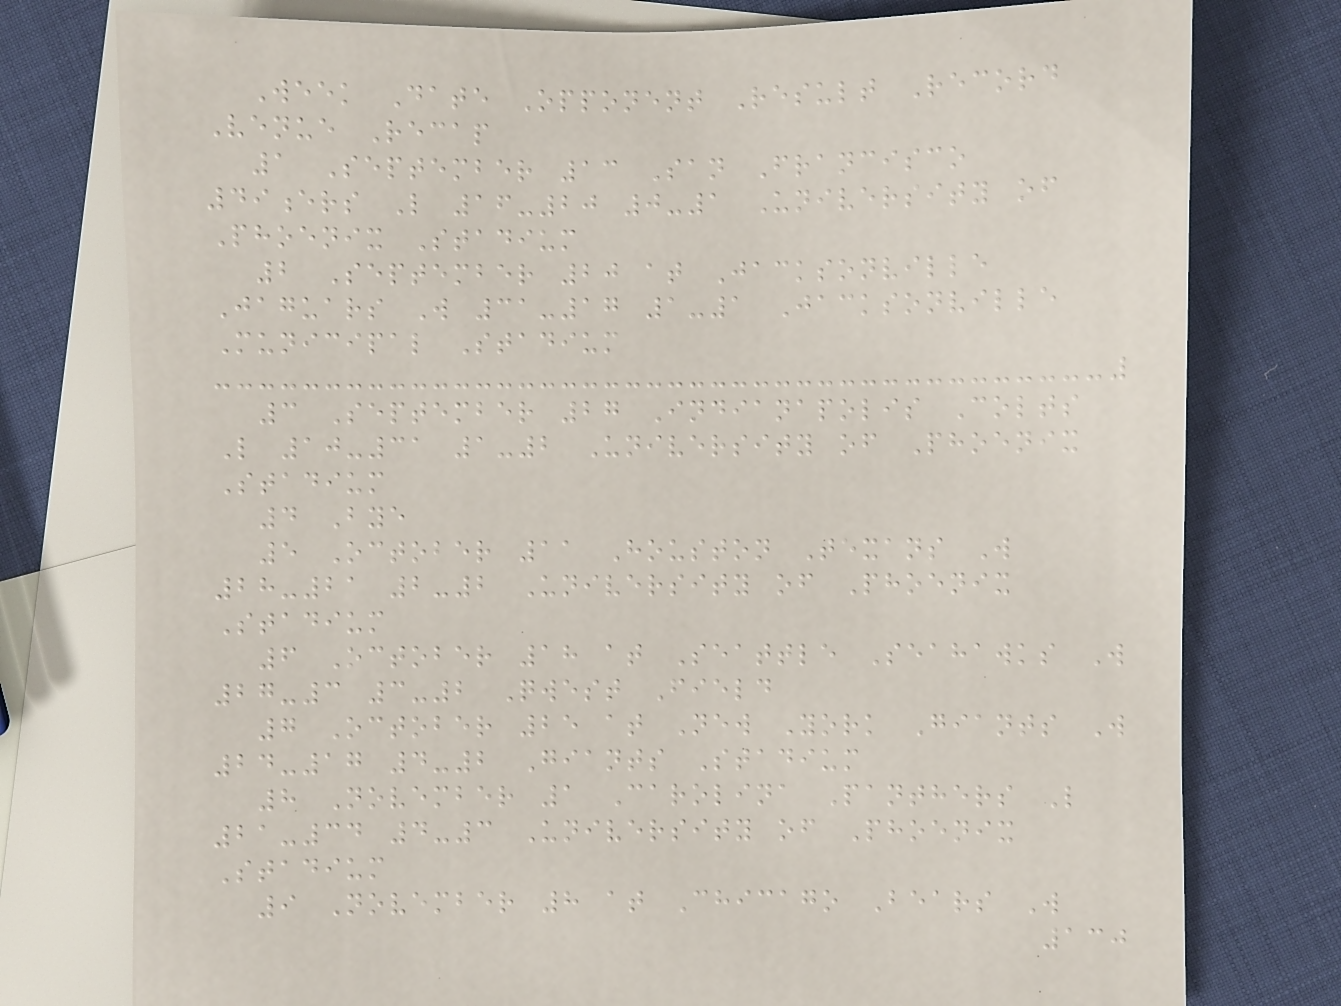Week Date Opponent Result Record
Venue Recap
1 September 13 San Francisco
49ers L 16-20 0-1 University of
Phoenix Stadium
2 September 20 at Jacksonville
Jaguars W 31-17 1-1 Jacksonville
Municipal Stadium
3 September 27 Indianapolis Colts
L 10-31 1-2 University of Phoenix
Stadium
4 Bye
5 October 11 Houston Texans W
28-21 2-2 University of Phoenix
Stadium
6 October 18 at Seattle Seahawks W
27-3 3-2 Qwest Field
7 October 25 at New York Giants W
24-17 4-2 Giants Stadium
8 November 1 Carolina Panthers L
21-34 4-3 University of Phoenix
Stadium
9 November 8 at Chicago Bears W
130
